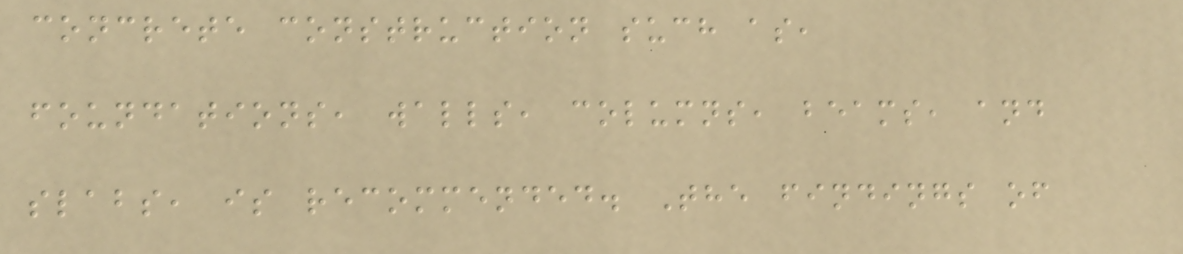concrete construction such as,
foundations, walls, columns, beams, and
slabs, is recommended. The findings of
